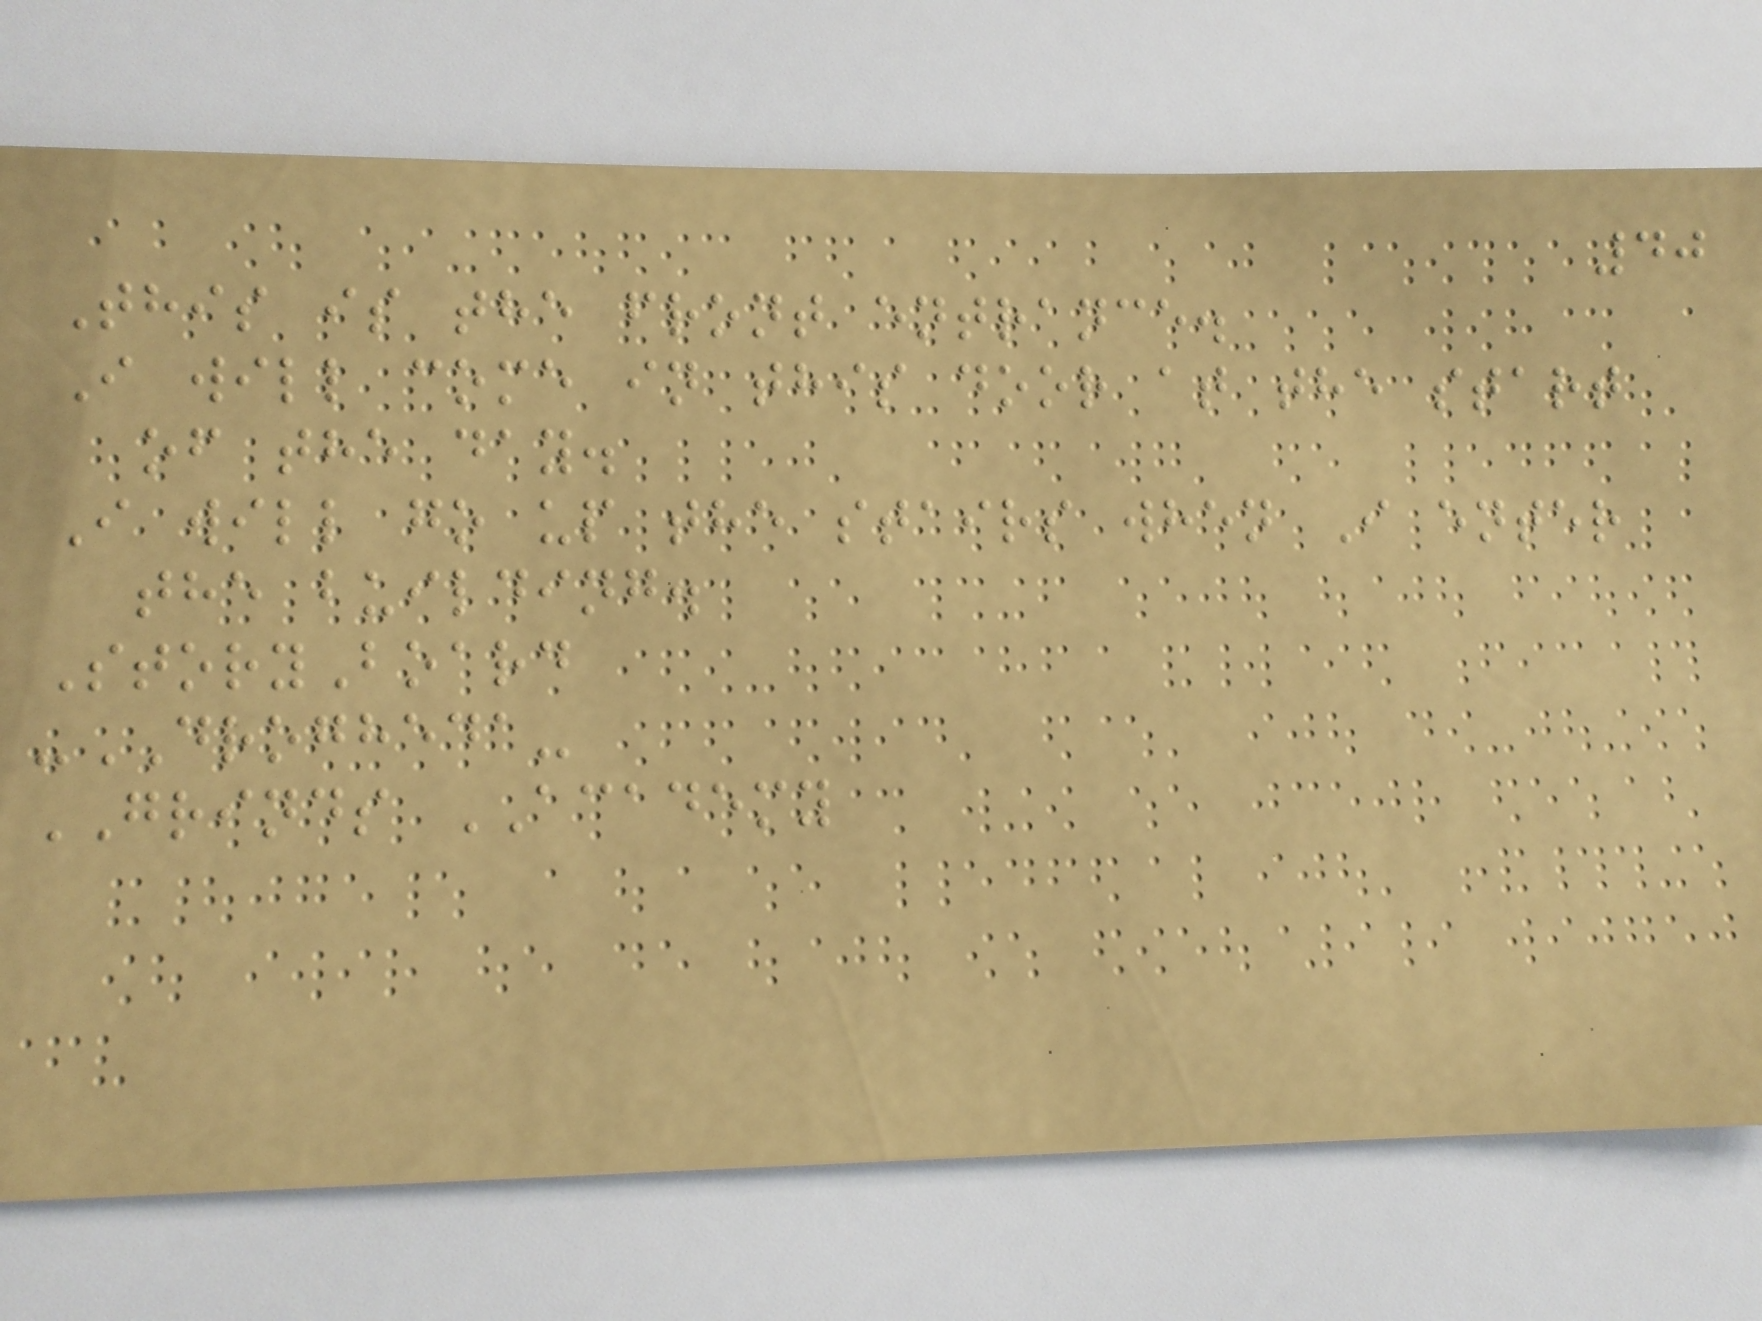40
This is the front entrance.
I will come in this door at the start
of the day.
I will go up the stairs when I enter
the building.
StoryBoard
-DROGHEDA-
GRINDS ACADEMY
